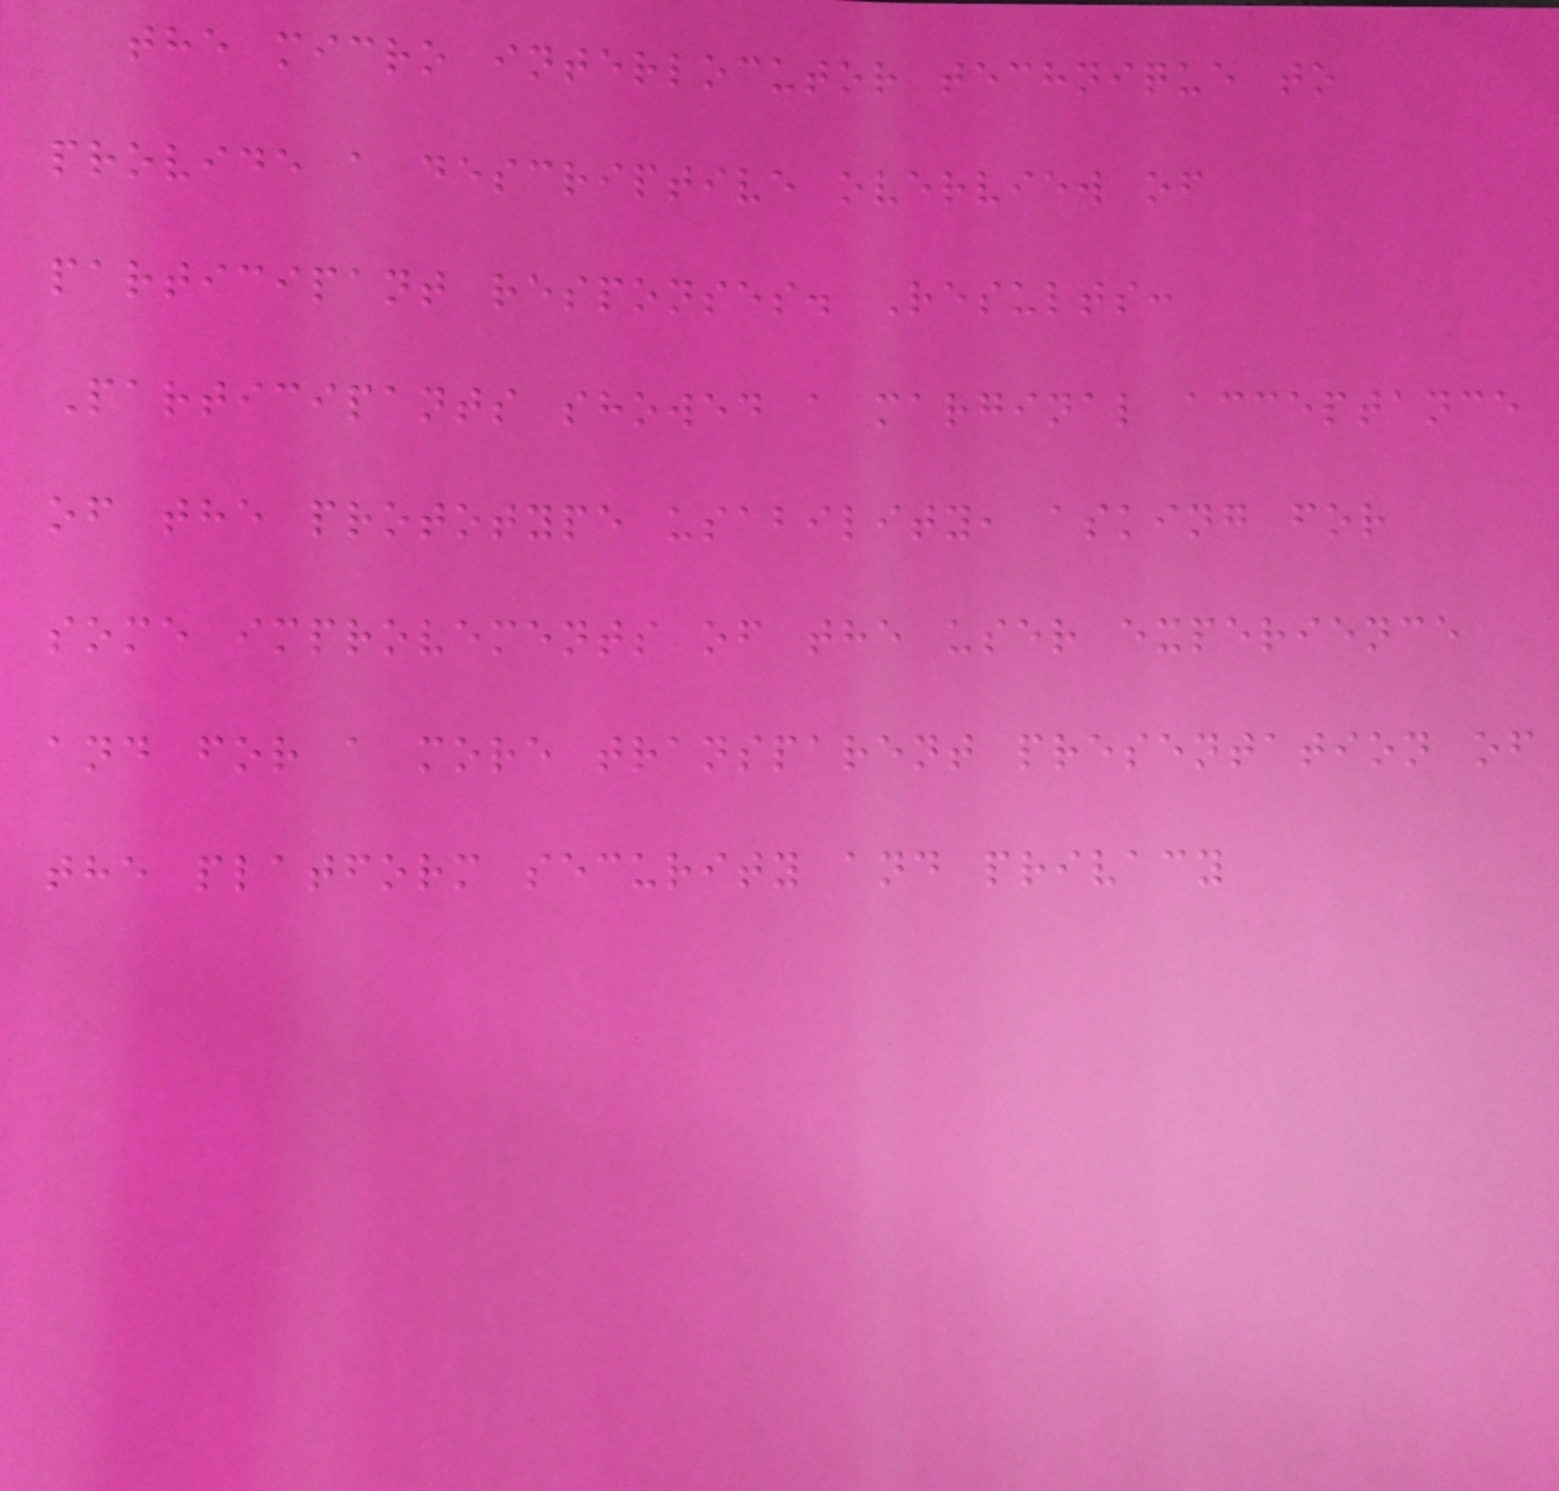the micro interlocutor technique to
provide a descriptive overview of
participant responses. Results:
Participants showed a marginal acceptance
of the prototype usability, asking for
some improvements of the user experience
and for a more transparent presentation of
the platform security and privacy
